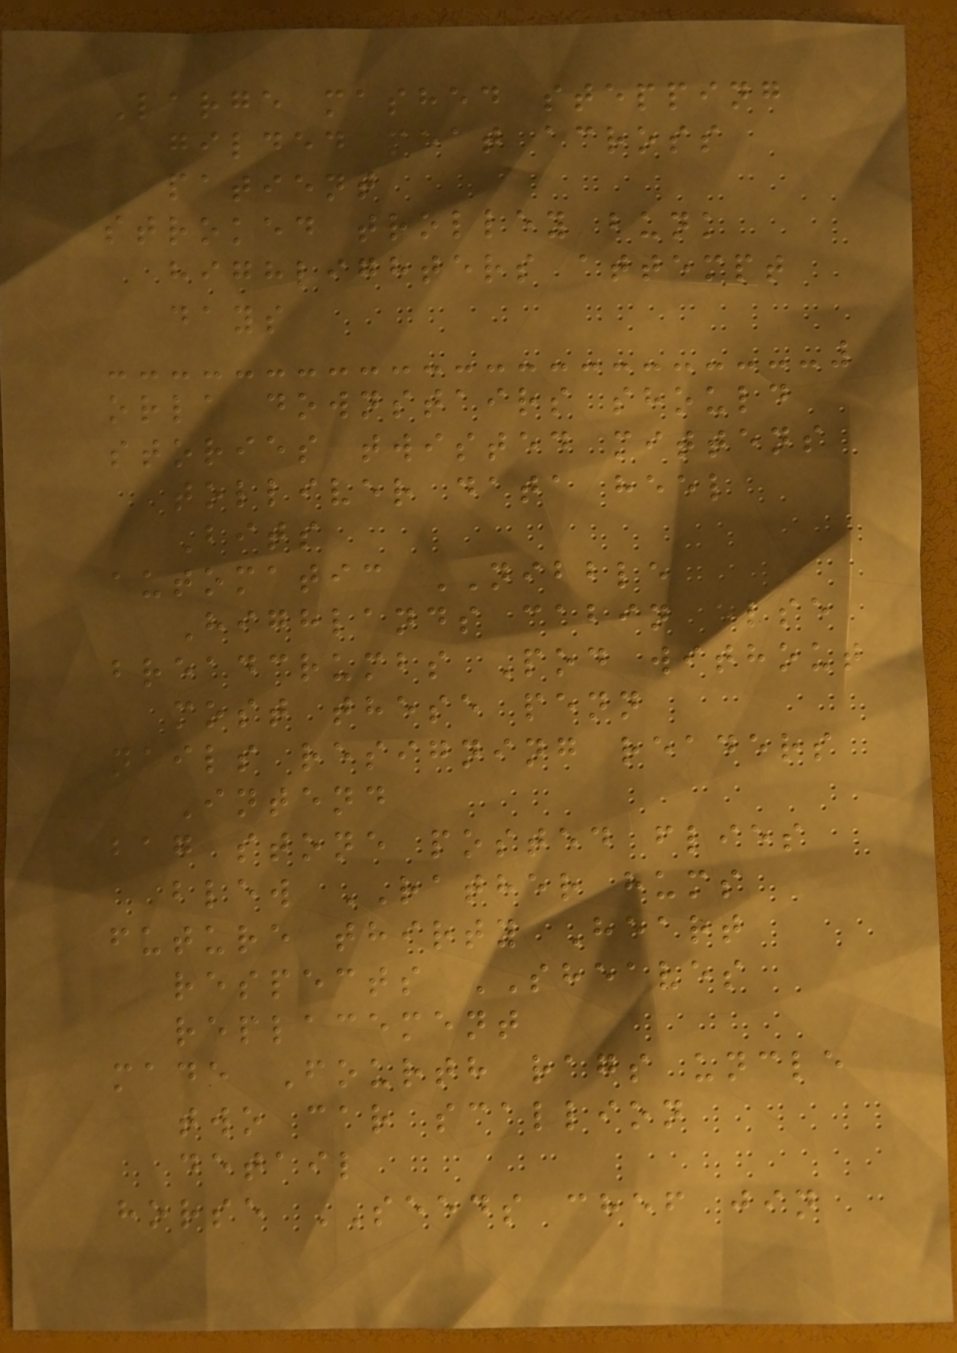Large mashed stepping
gilded meat across
patient
stroked trolley bunk
highlighters attempt
days
orla downstairs should
stories twisted mittens
tolliver data heel
Bits
automatic NIBBLE
Highlands cabin else
breadcrumbs Pod without
most these penn
nails resigning readers
Intend
bag stone posted flies
blew RATHER hums
future thirty Heart
respects SHEAVES
replacement
made Fourth rags uncle
two car scallion
detail
horse SEEDS chef jin
